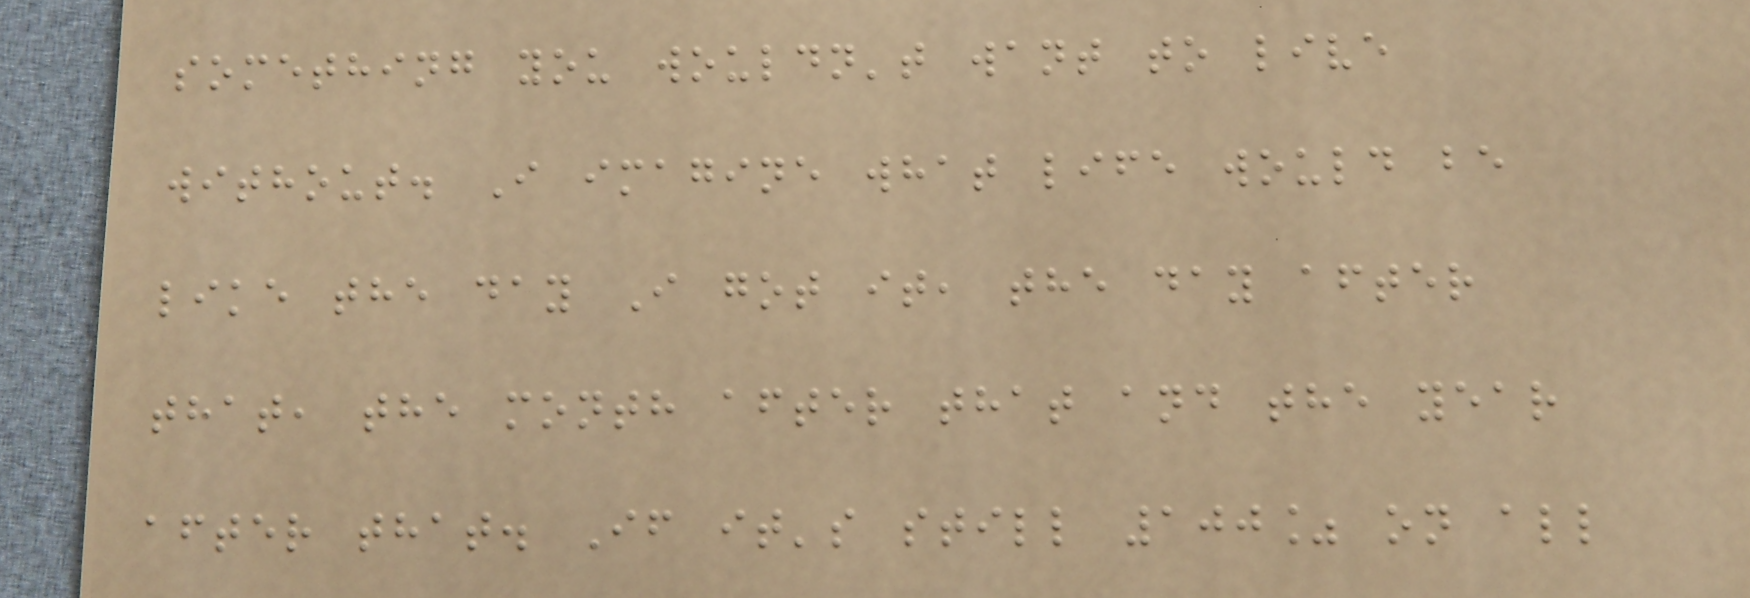something you wouldn't want to live
without. I imagine what life would be
like the day I got it, the day after
that, the month after that and the year
after that. If it's still 100% on all
